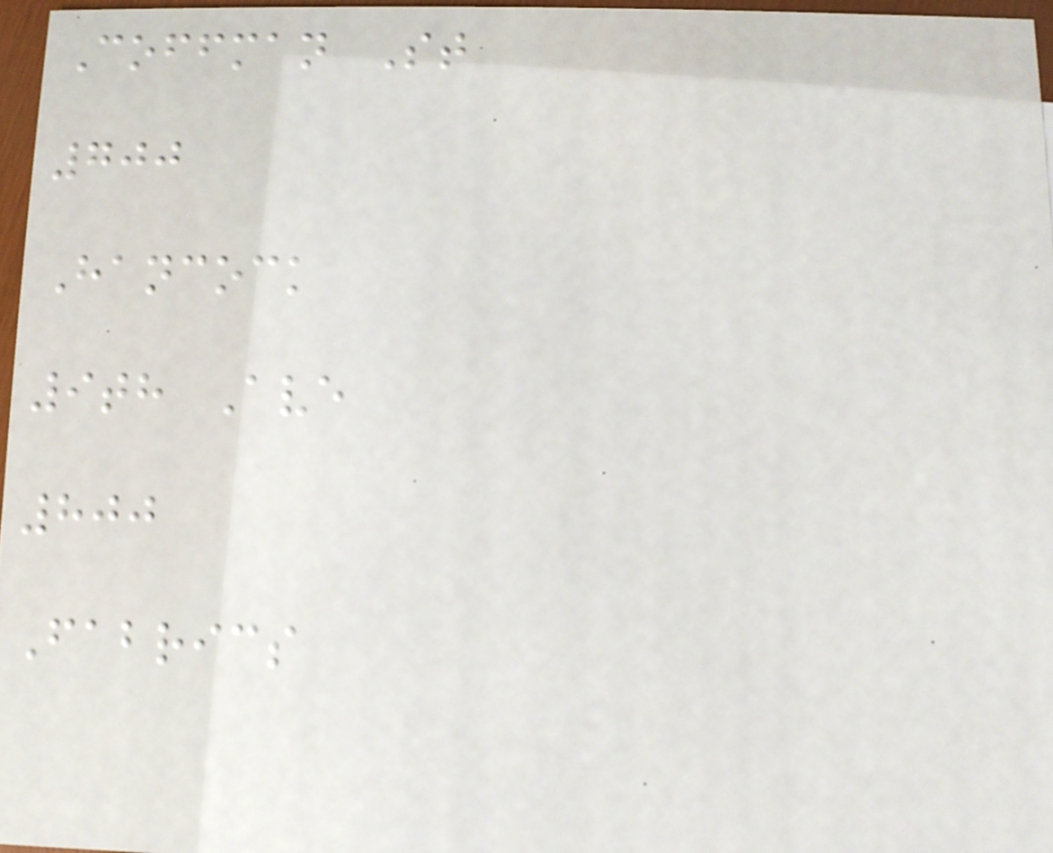Coffman St
700
Hancock
9th Ave
800
Fabrics
